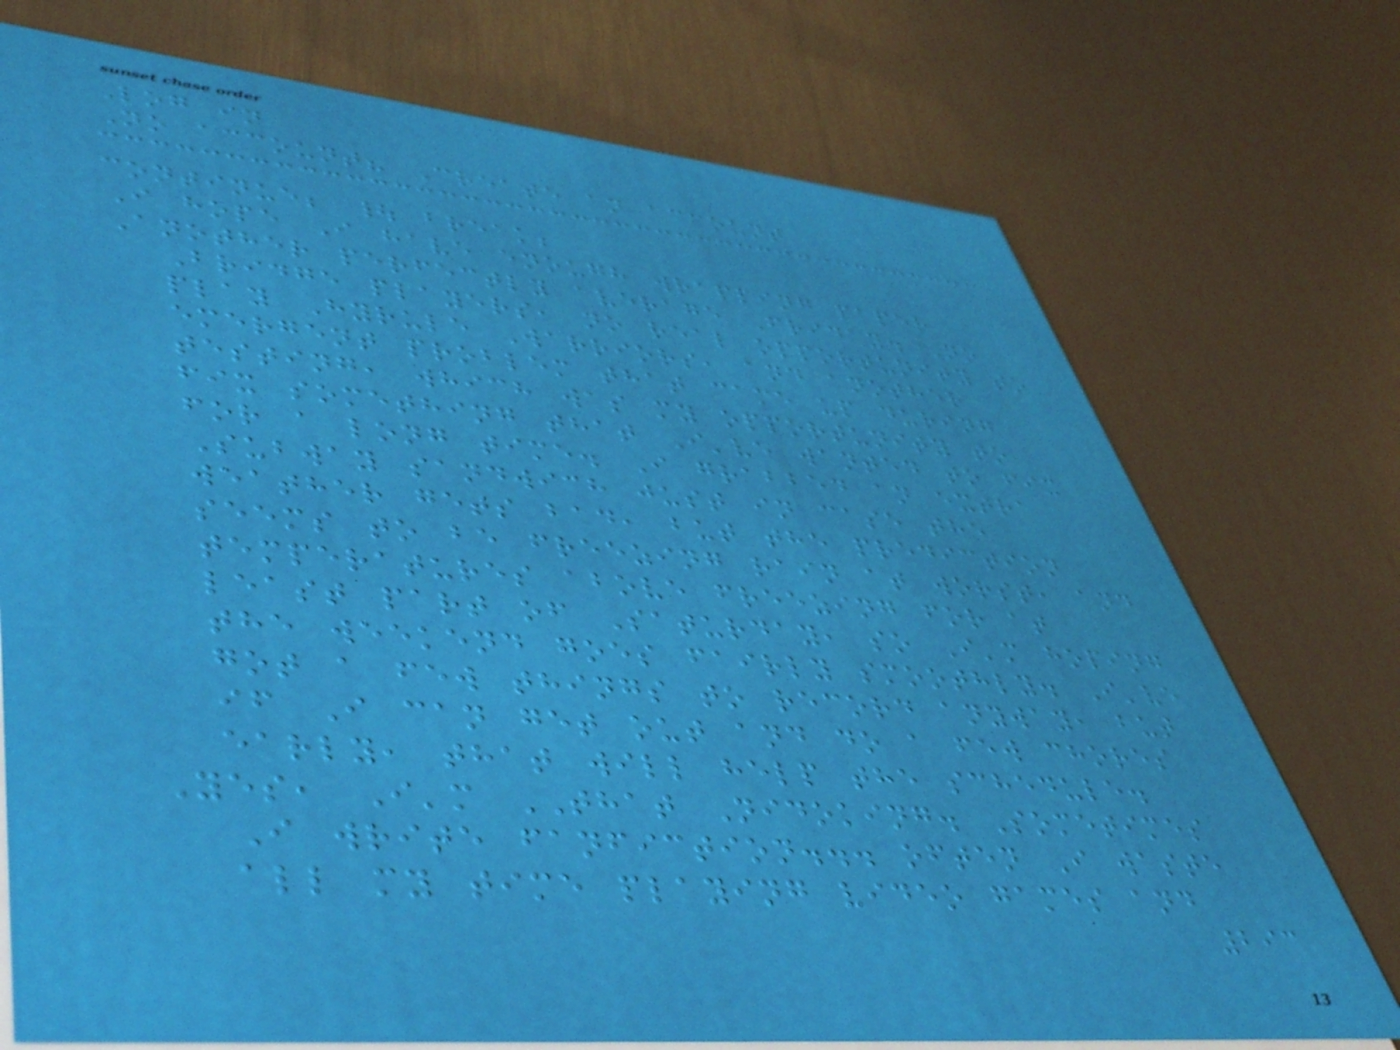Log in
No account? Create an account
continue; | break;
I hope I have enough wrapping paper
Another perfectly average Friday. No
Bridge players, no real opportunity to
play Hyrule Warriors, and another
emergent problem that came up during
testing, which was my opportunity to
fix something that I've wanted to fix
for a long time. I grabbed an extra
Subway sandwich just in case the
weather gets bad, but the prediction
seems to be freezing rain at worst, and
temperatures above freezing for at
least part of Saturday, so I'm hoping
the weekend goes fairly smoothly. I've
got a few things to record anyway, but
if I can get out and do a few chores
early, that will help the schedule.
Yes, I'm THAT Nidoking. Sometimes
I write fanfiction... often I waste
all my time playing video games and
293
